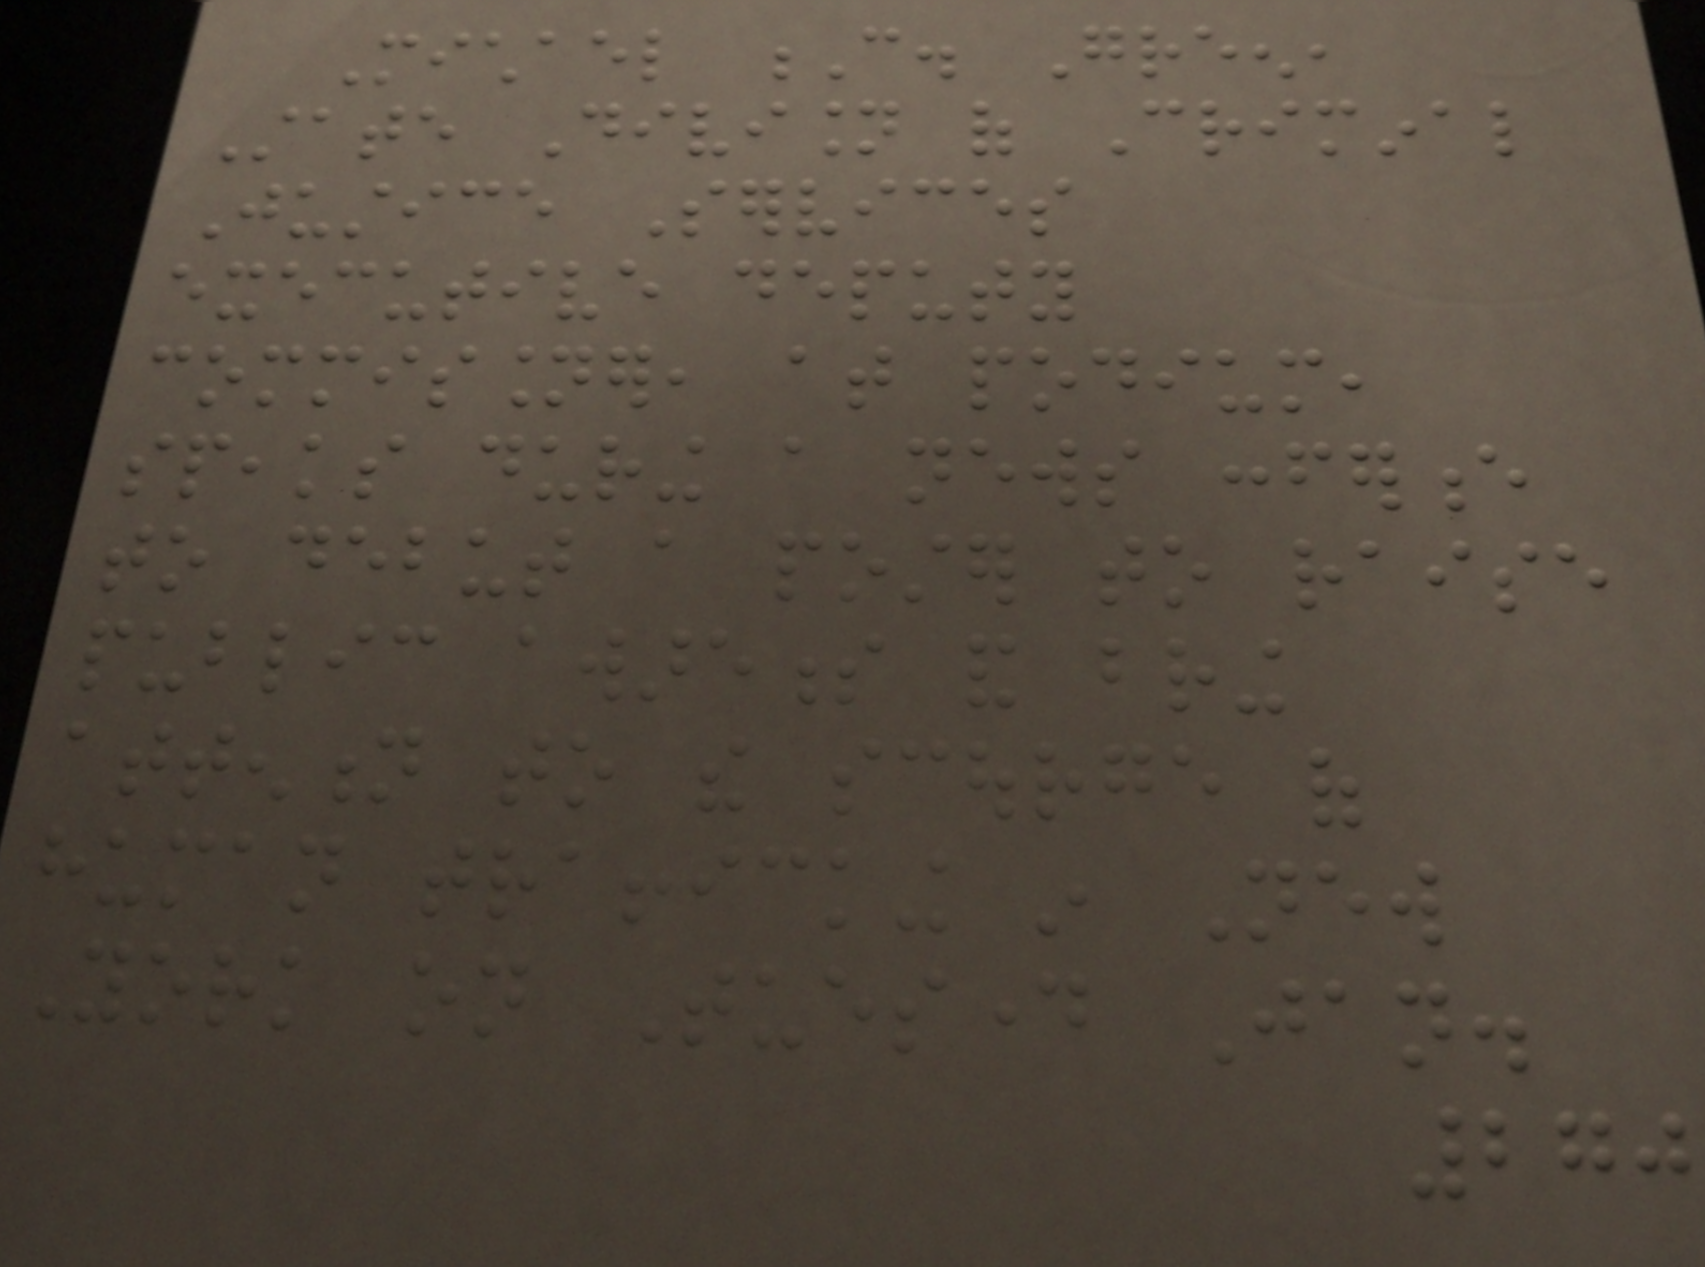Michael C. Green,
State Division of Criminal
Justice Services
executive deputy
commissioner, at podium,
speaks during a news conference
to debut a poster to raise
public awareness and bring
attention to the scourge of
human trafficking in New
York on Tuesday Jan.
270
